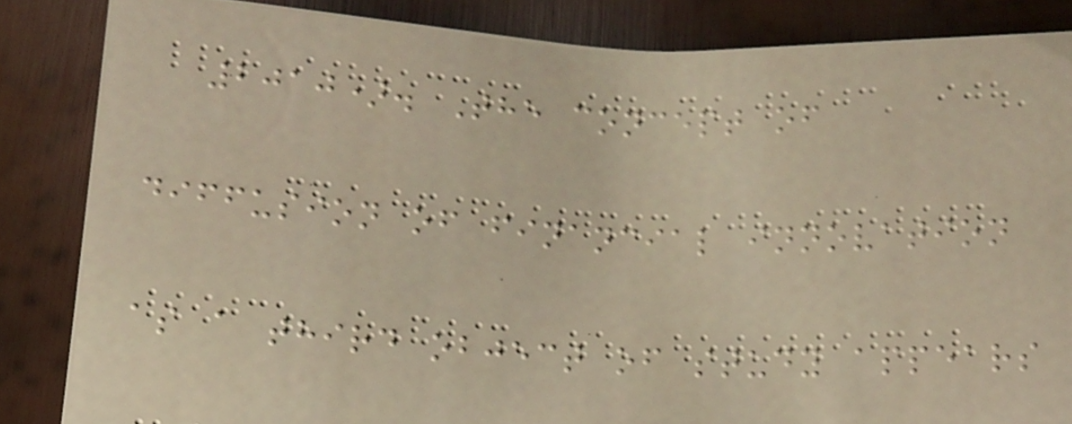2010). The concept of
diffusion of financial innovation
as a third object of study appears
